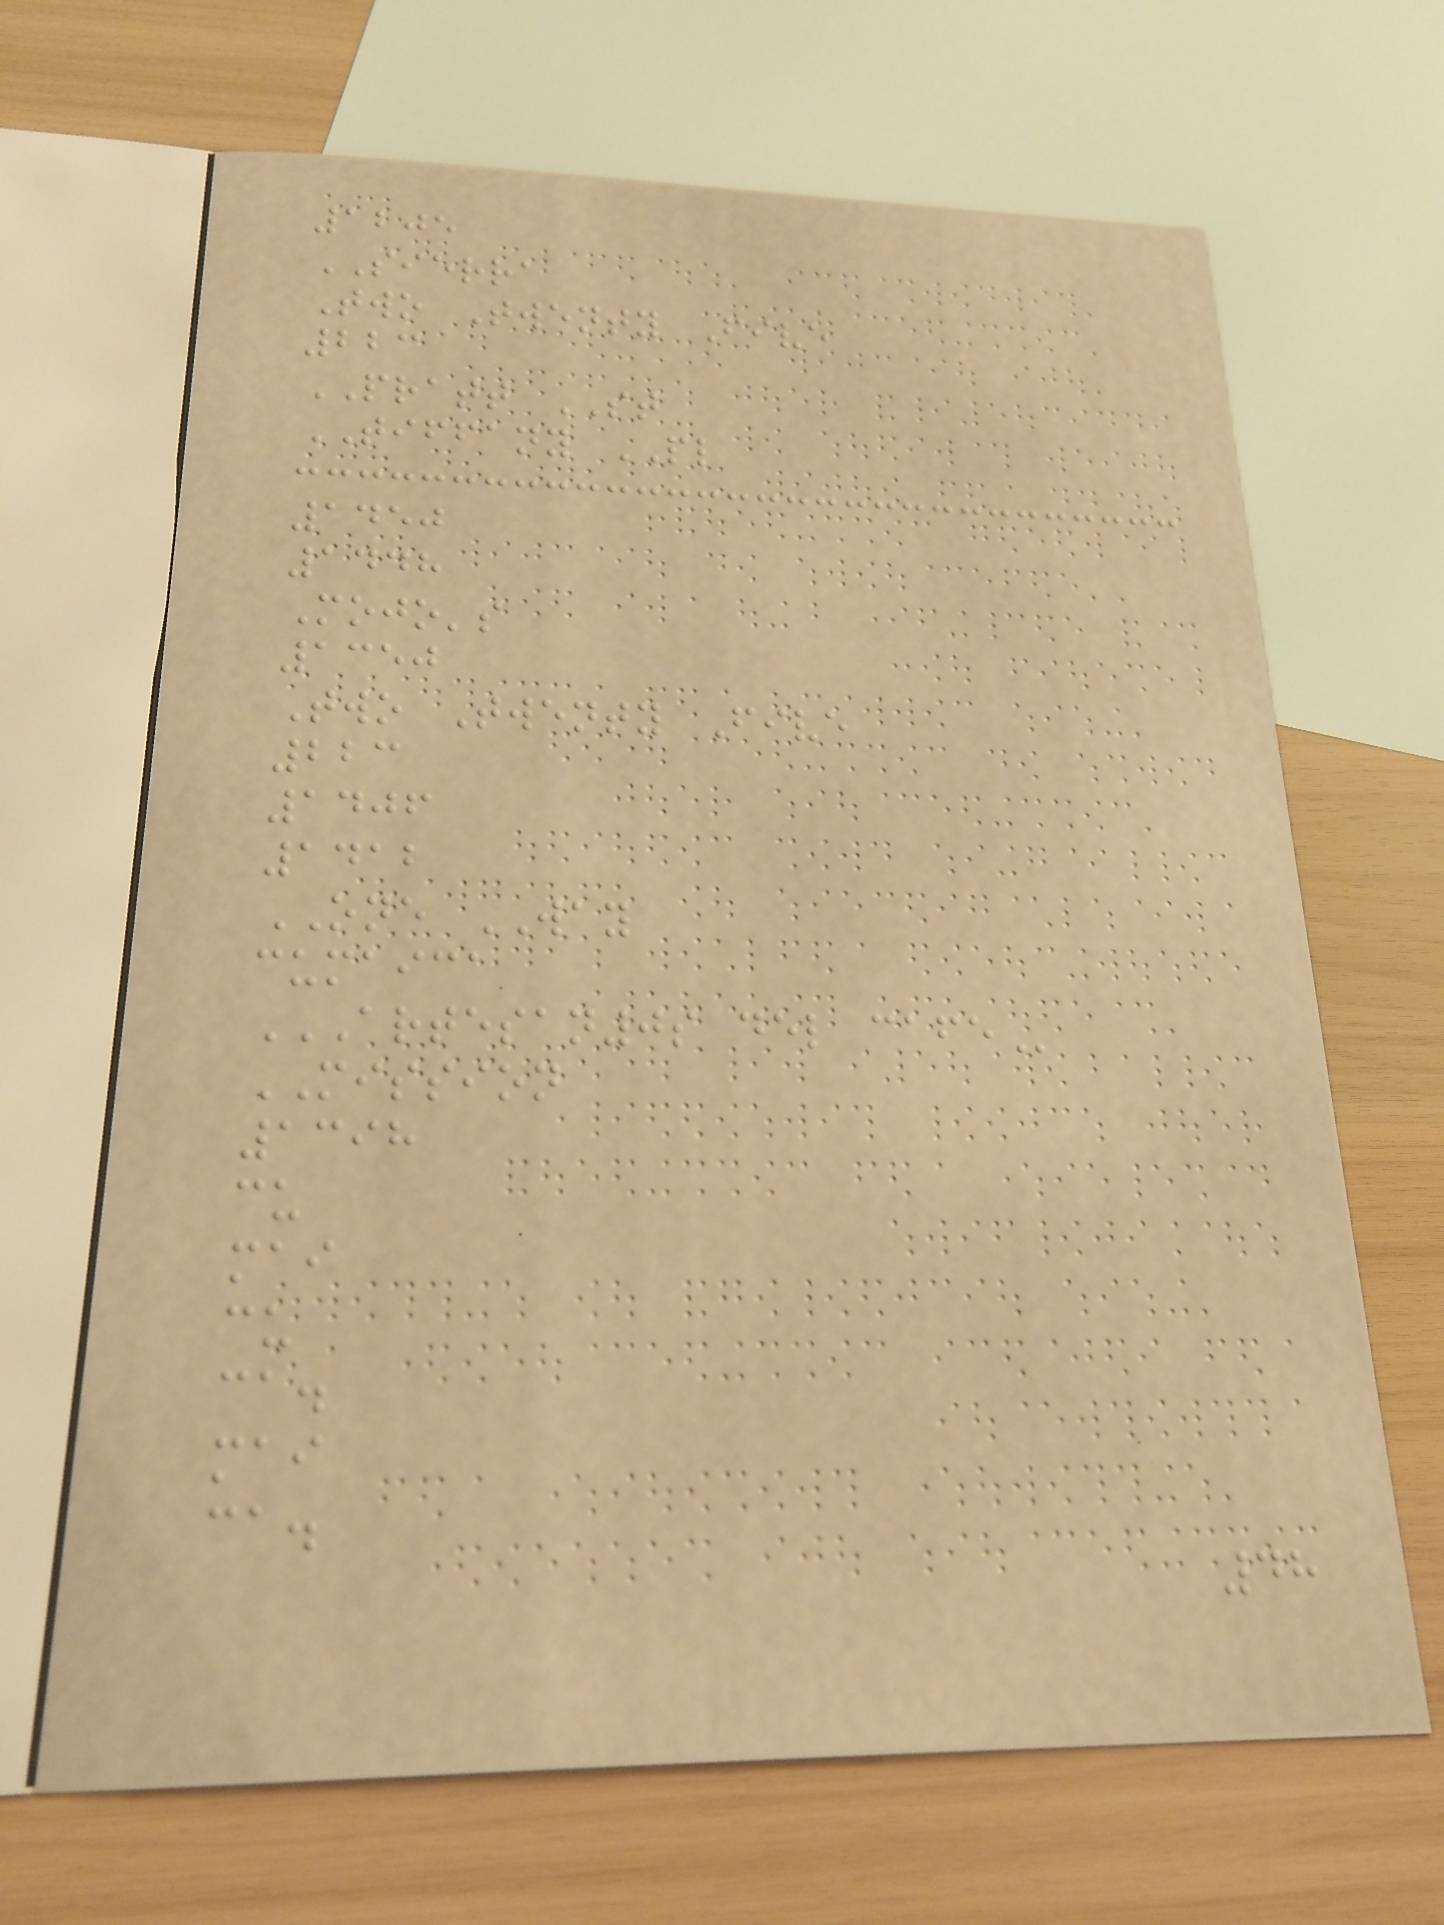1205
SIERRA
Two Twenty Five
223
PRATT ST
TIFFANY PL
1450
1448
Mojo's
1350
Two Twenty Five
223
1406
1412
ONE WAY
cumaica
ARTESAN0S DEL CAFE
MISSION
1398
cu
mai
cu
ca.
mai
ca.
48
